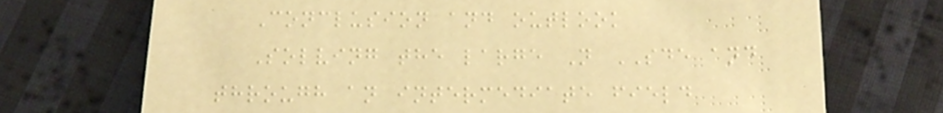Conclusion and outlook
Solving the large N SDE and
through an intermediate field
